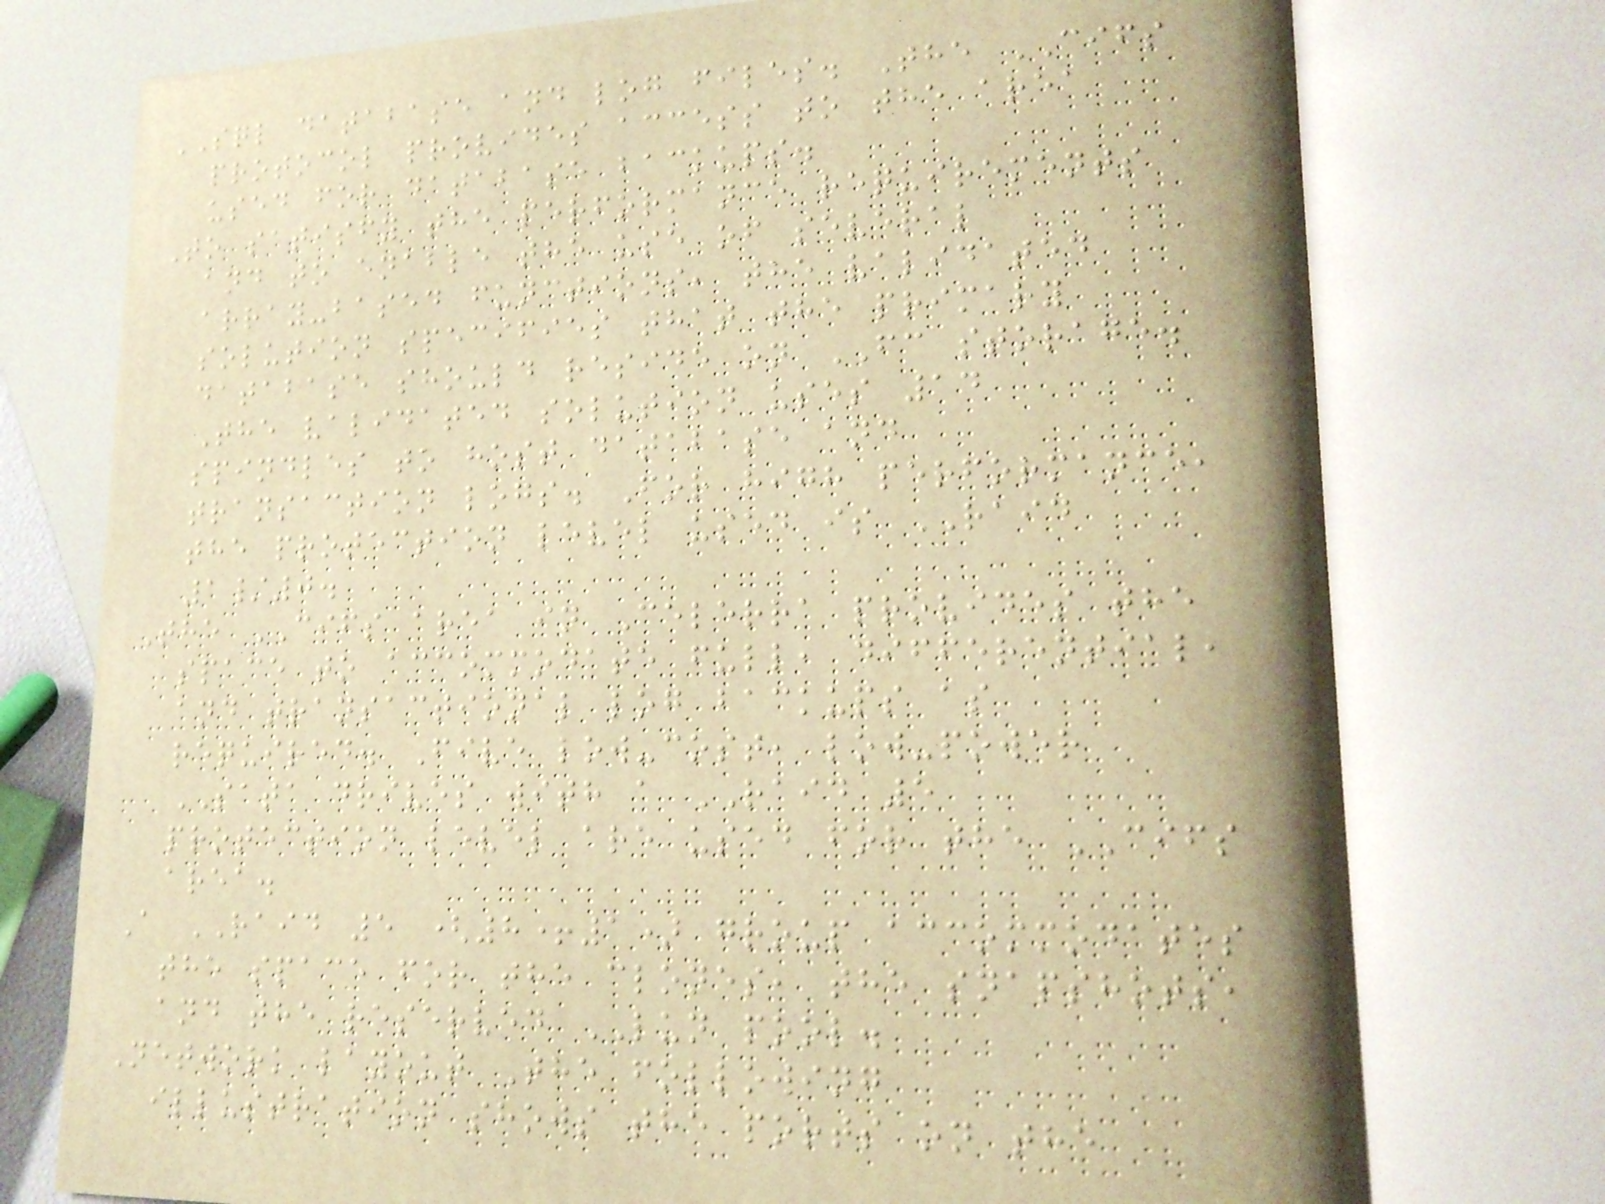SQL database and log files. The CIFS
protocol provides access to the area
used for database backups.
To satisfy the performance requirements
and to enable the use of several
array-based functions, the validated
solution specifies that the primary
database should reside on FC storage.
The validated solution uses 14
spindles to host database and
transaction logs. For high performance,
the protection level used is RAID
1/0.
The CIFS area in Celerra provides the
space to accommodate full, differential,
and transactional log backups as
required. Five low-cost, low-power
SATA drives with a RAID 5
protection level are used for the CIFS
area.
A RAID 5 (8+1) group accommodates
the space for the clones, the snapshots,
and the reserved LUN pool.
Network layout The following
illustration shows the ports on the
